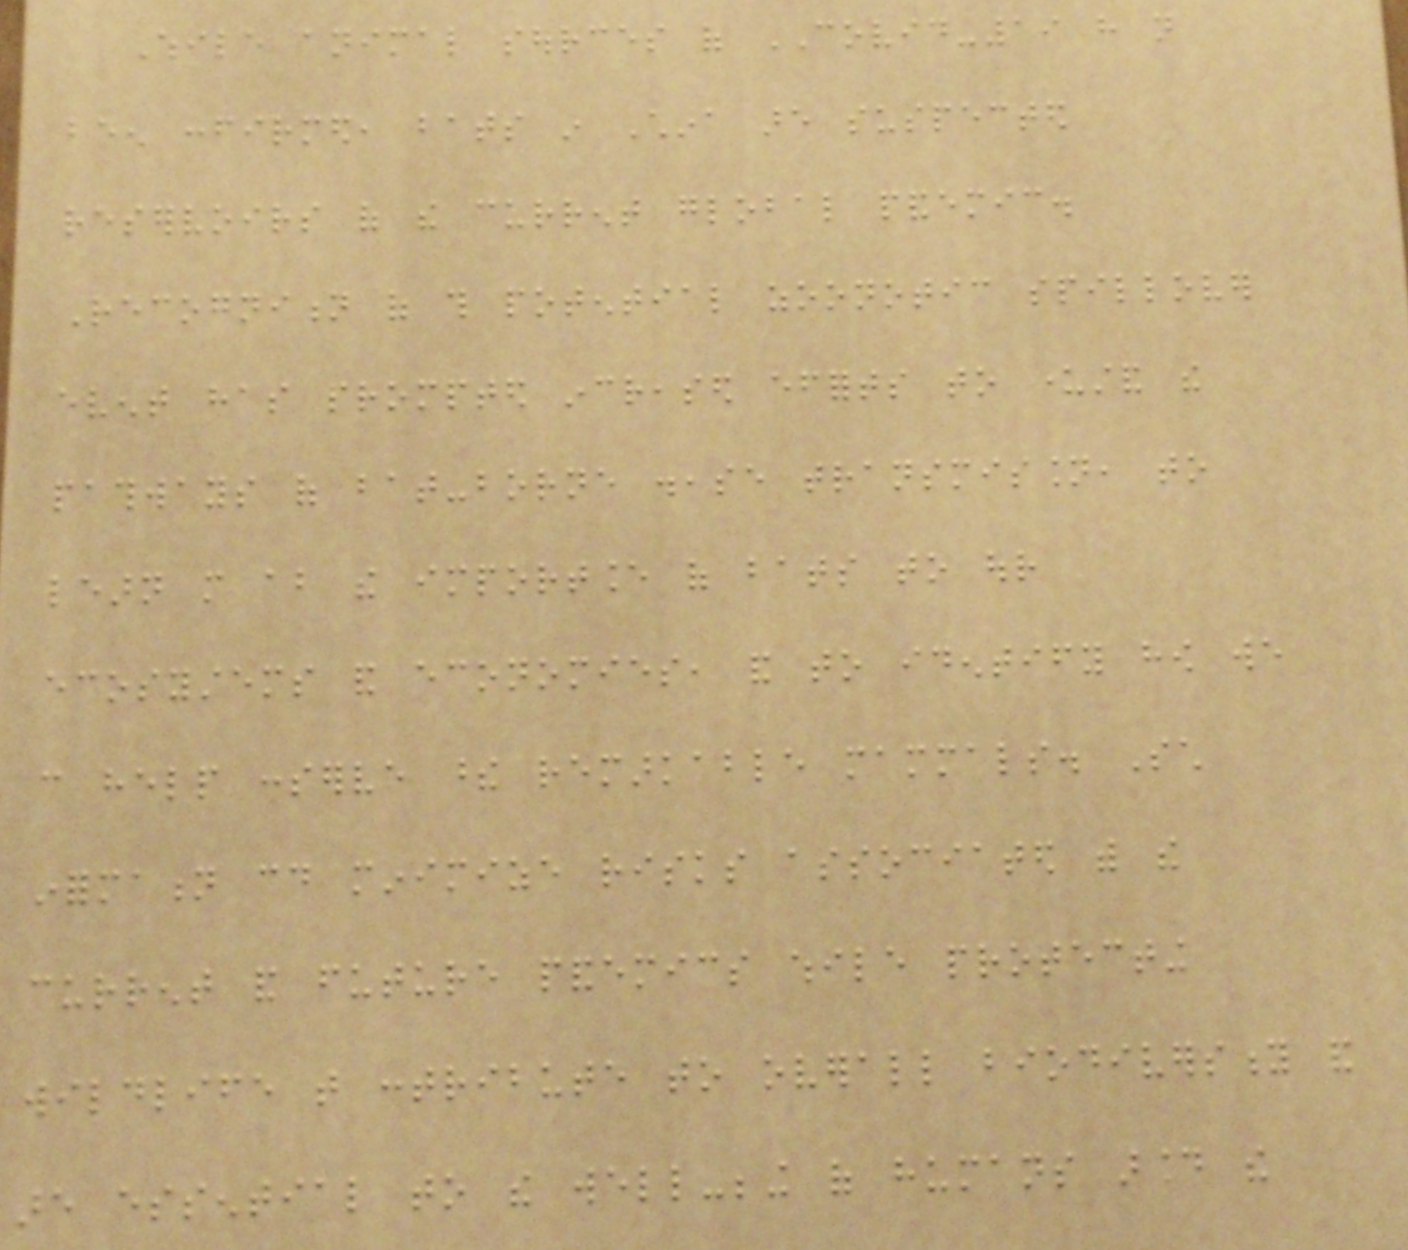While animal sources of COVID-19 have not
been confirmed, bats in China are suspected
reservoirs of the current global pandemic.
Recognition of this potential zoonotic spillover
event has prompted increased efforts to understand the
pathways of bat-borne disease transmission, to
learn more about the importance of bats to our
ecosystems and economies, and to identify how we
can help conserve these remarkable mammals. Such
information could minimize risks associated with the
current and future pandemics while protecting
wildlife that contribute to overall biodiversity and
are essential to the well-being of humans around the
